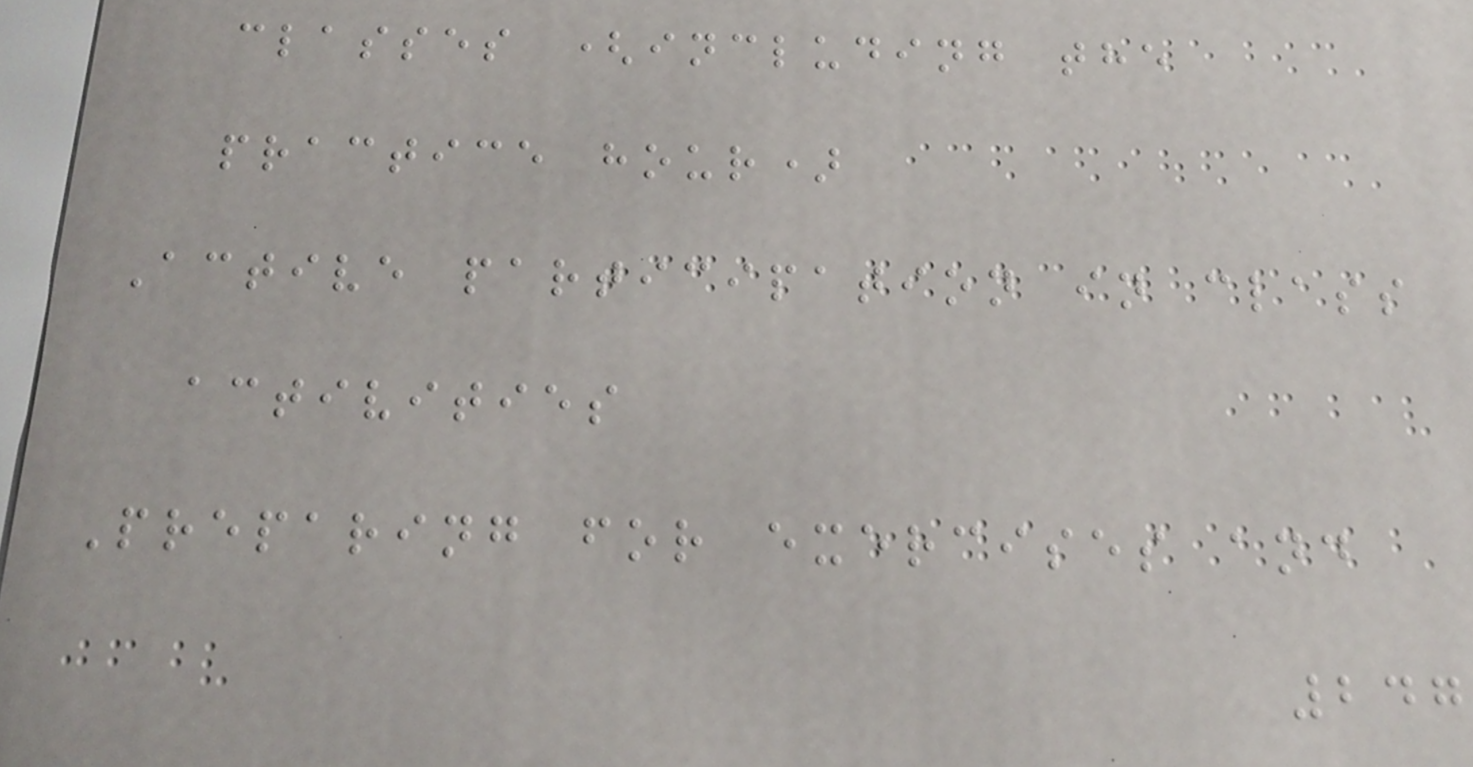classes (including the
practice hour)
Active participation in class
activities
Preparing for exercises and
247
